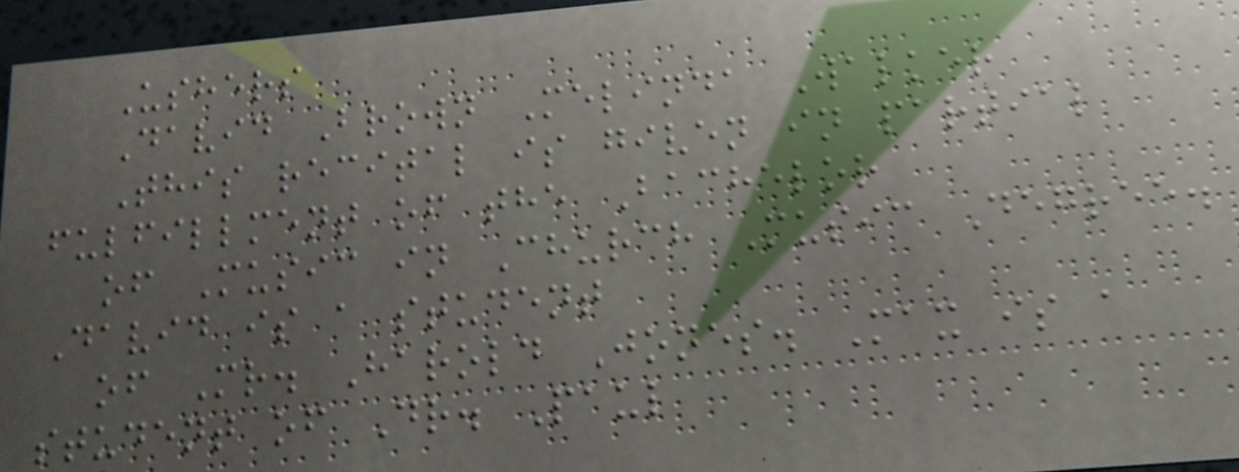Ushers
David Brown Melinda Walker
This recital is given in partial
fulfillment of the Bachelor
of Music in Church Music Degree.
David is a student
of Mr. Harold Jones. Max is a
student of Dr. Paul
